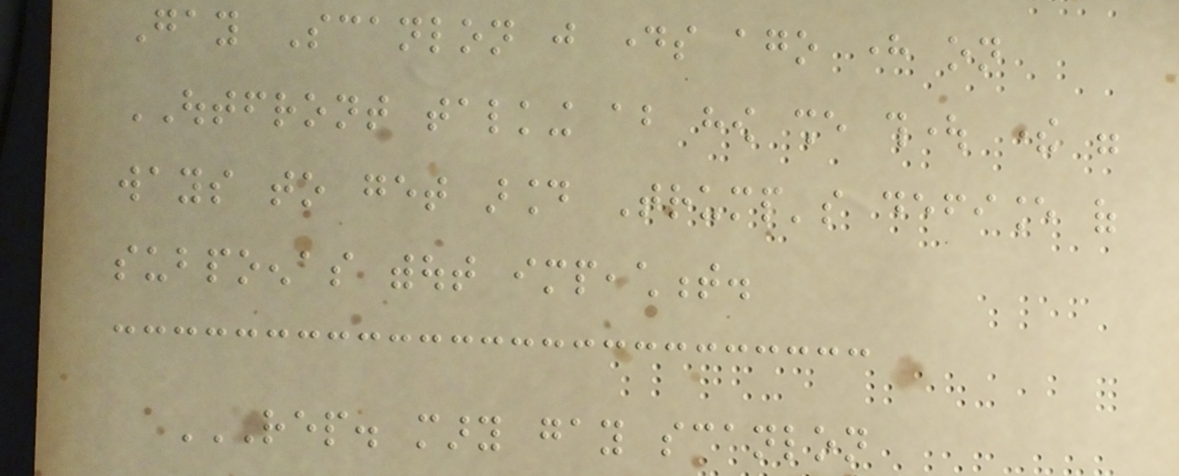Gay Scanlon just days ago here on
OUTFRONT talking about how she thought there were
ways to get around Trump's defiance of
subpoenas without impeachment.
REP. MARY GAY SCANLON
